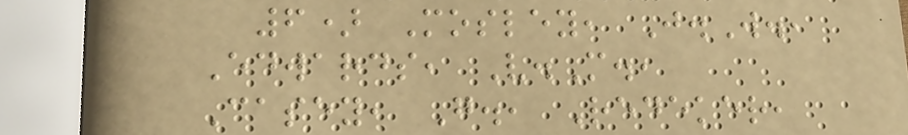6) Mosley, J.W.,
Edwards, V.M.,
Casey, G., Redeker,
